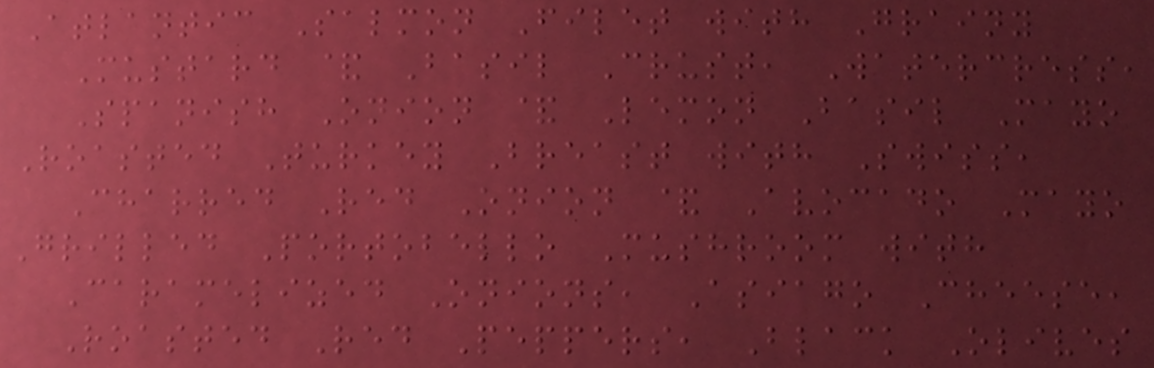Atlantic Salmon Filet with Grainy
Mustard & Basil Crust, Watercress,
Spanish Onion & Lemon Basil Mayo
Roasted Turkey Breast with Swiss,
Charred Red Onion & Avocado Mayo
Grilled Portobello Mushroom with
Caramelized Onions, Asiago Cheese,
Roasted Red Peppers, Black Olives
